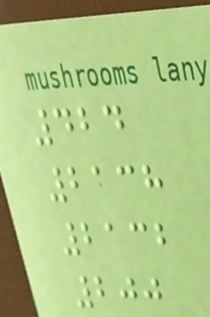424
2138
2132
200
